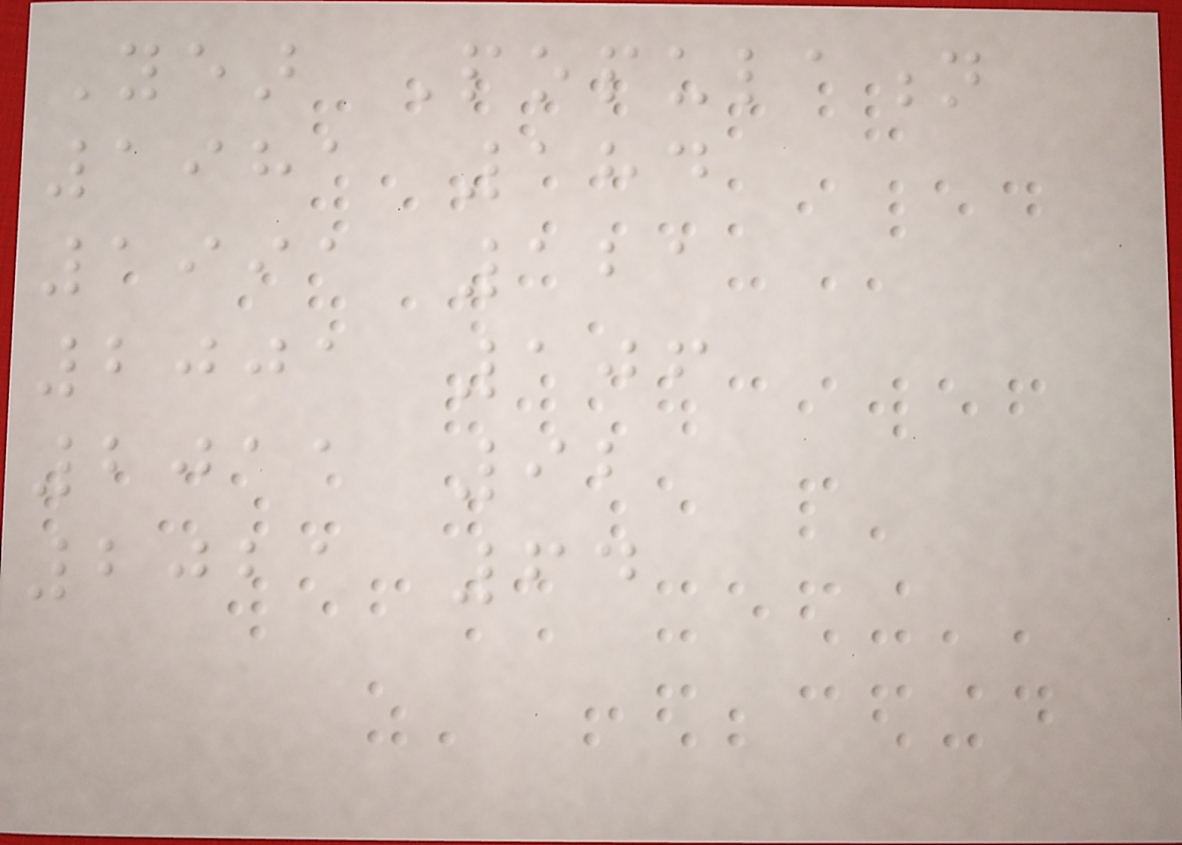Year Population
1981 184
1991 121
2001 106
2011 92
2021 64
